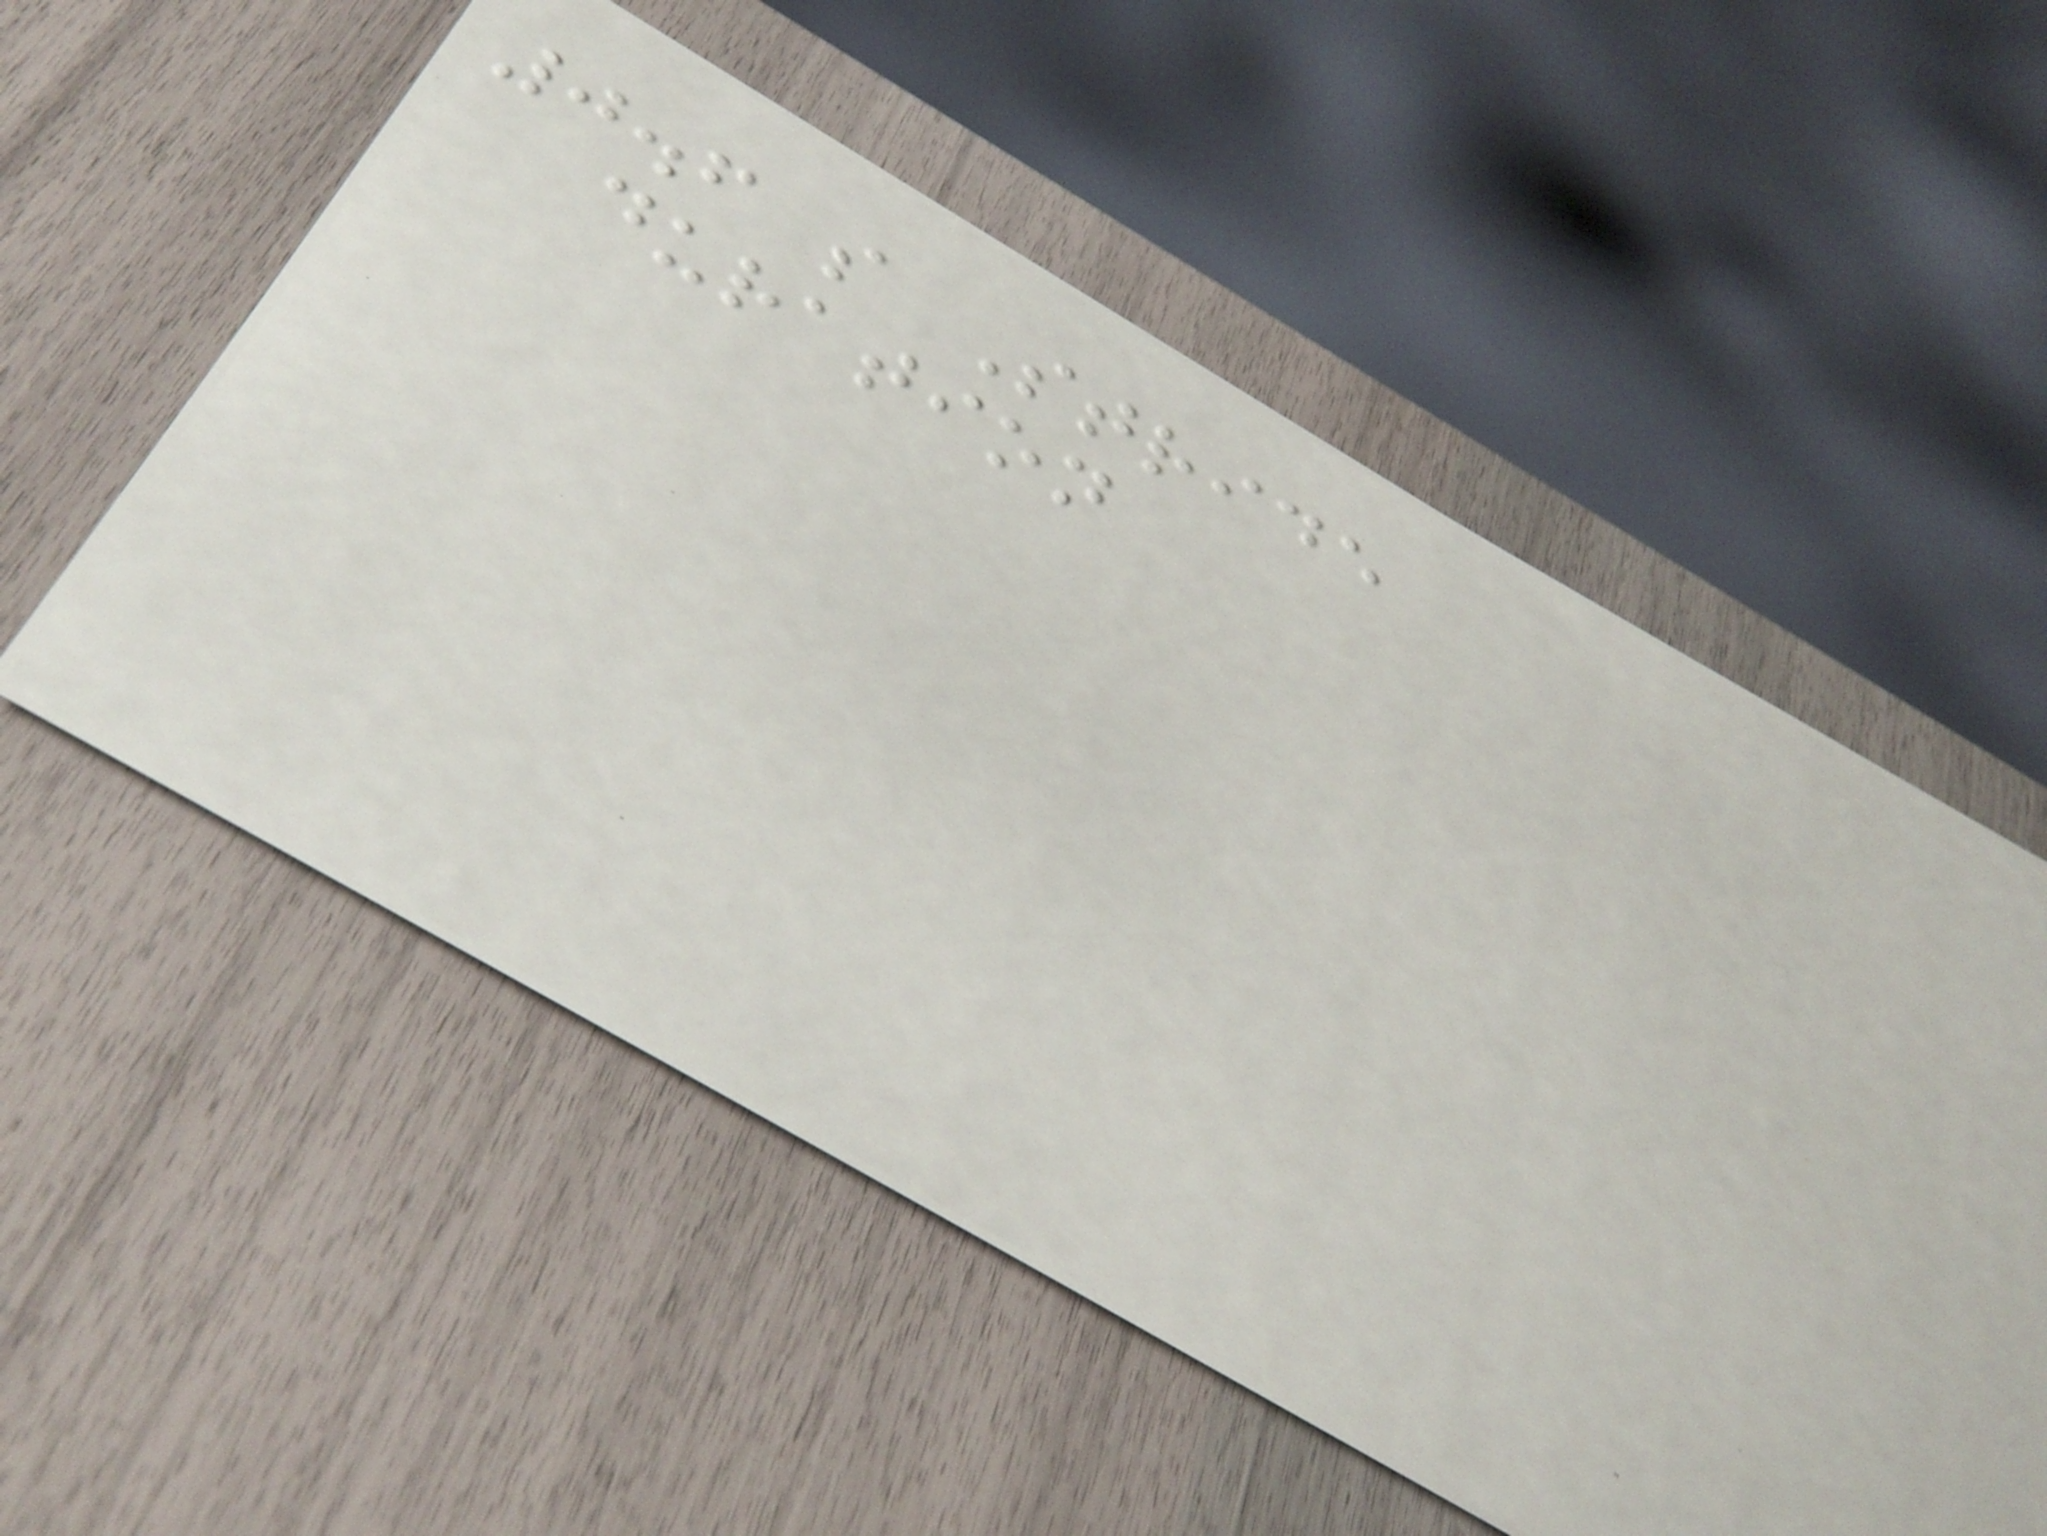0.6 s Stride
duration
